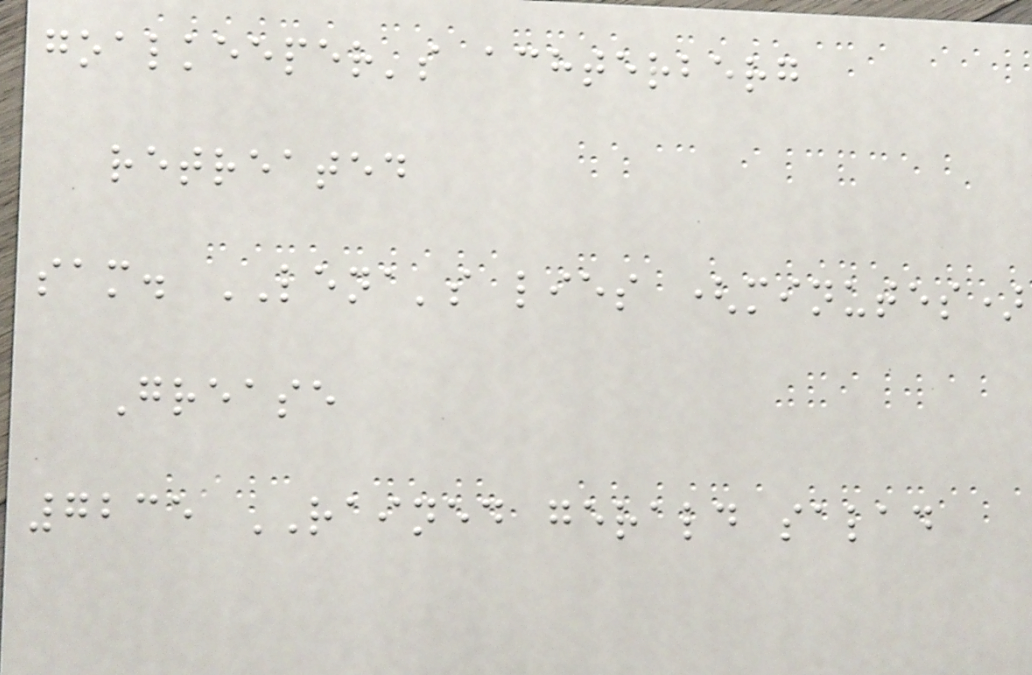goalkeeper's achterberg
retreated
sam. LENA's lies (minutes)
Grease
7235 RAINED gerald salad
